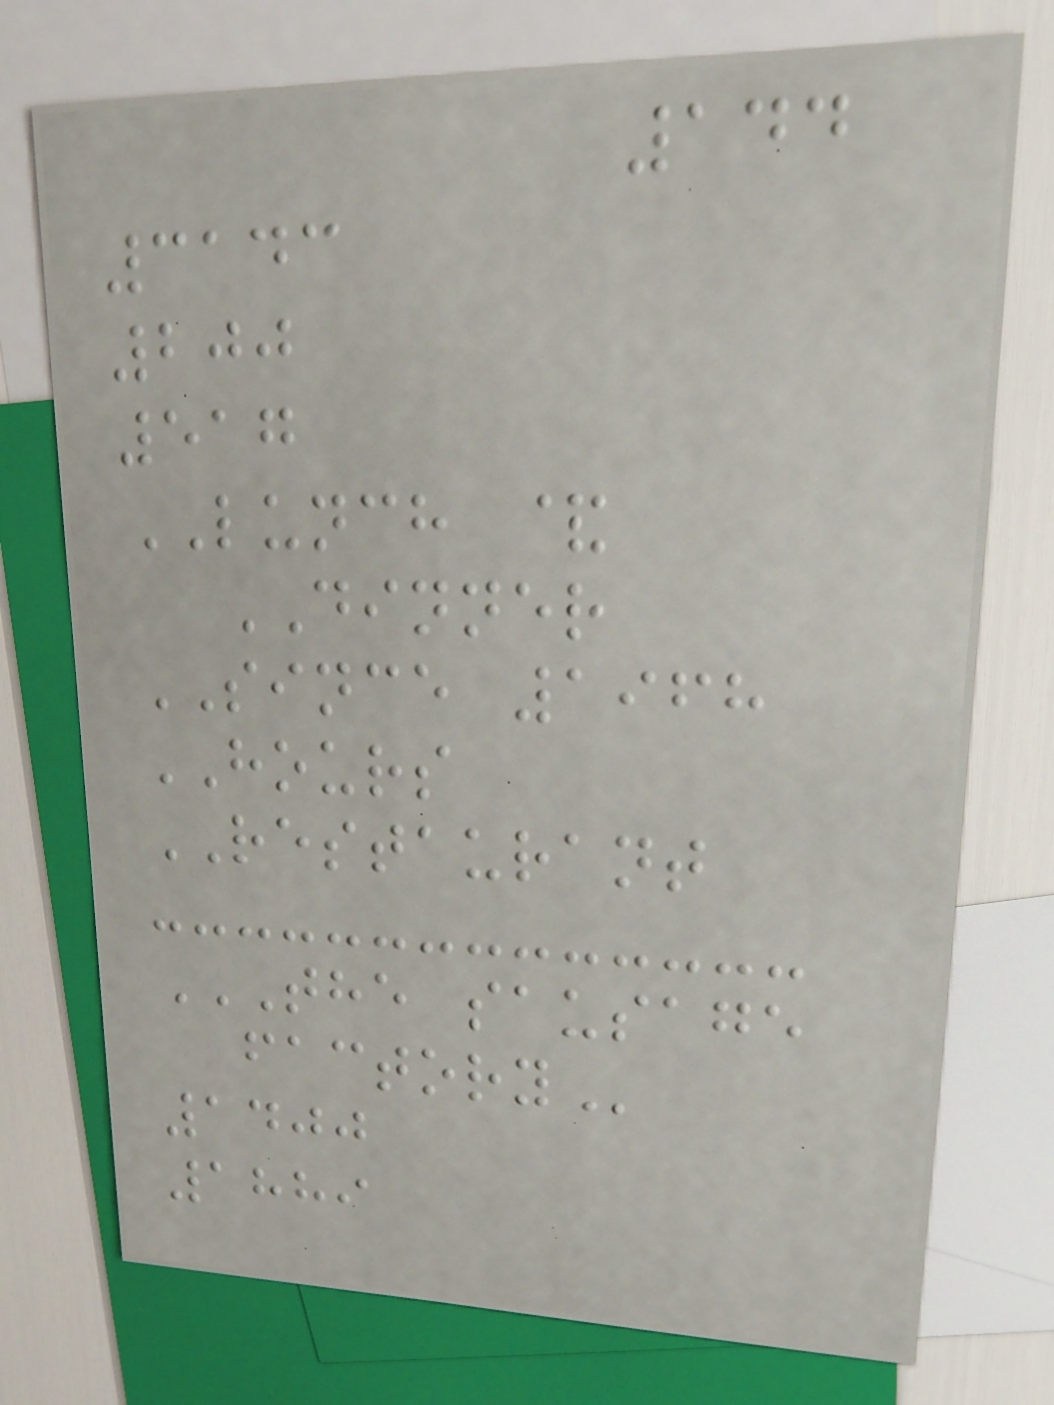144
3143
200
517
LUNCH &
DINNER
SINCE 1968
HOURS
RESTAURANT
THE SAUSAGE
FACTORY
1400
1889
